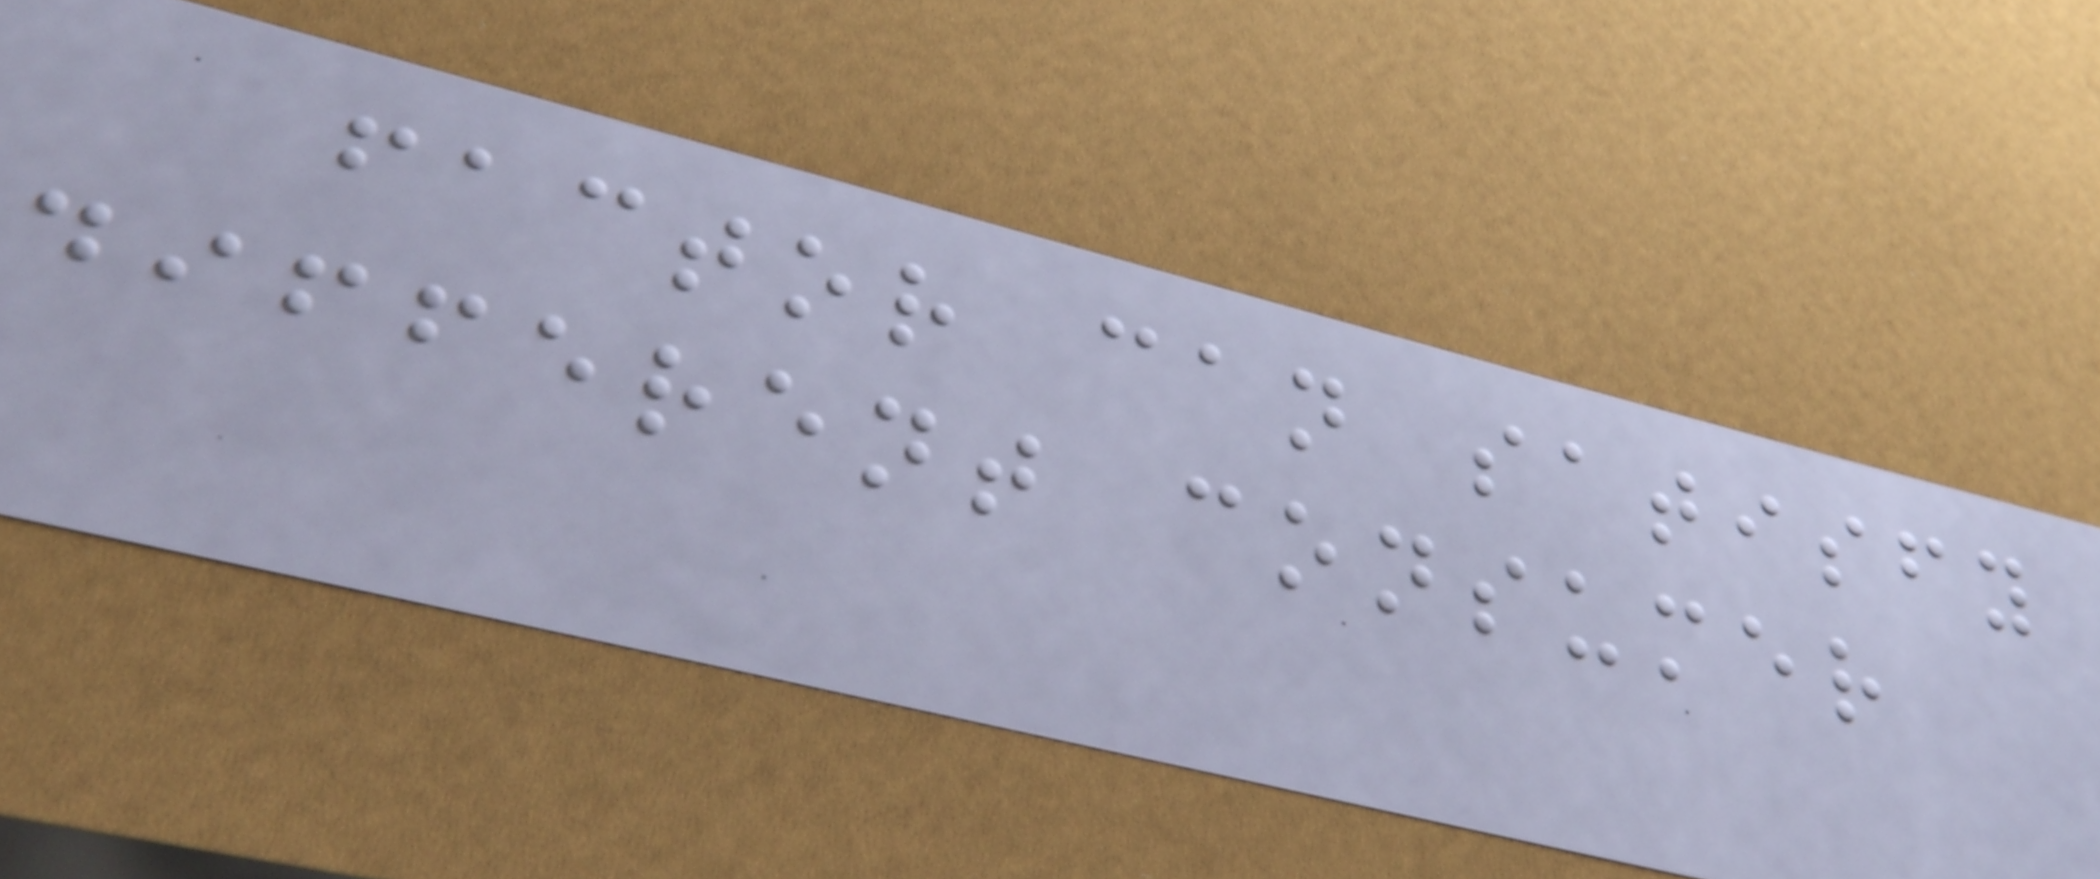factor can satisfy
different consumer
